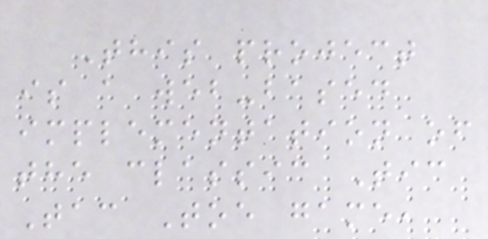This project
is a web-based
implementation of
the classic Tic
Tac Toe game,
